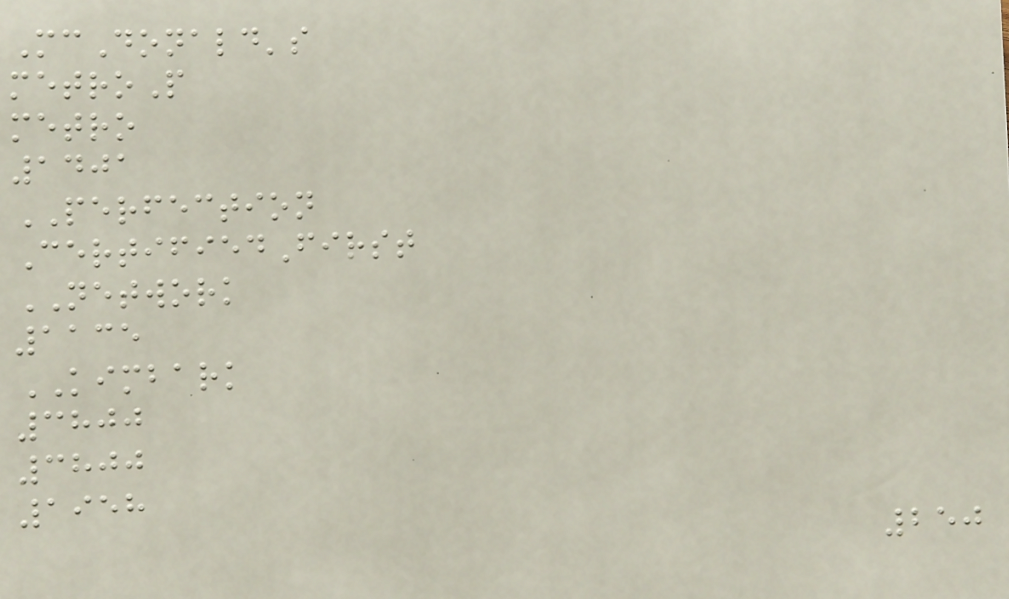McDonald's
metroP
metro
1401
PERFECTION
CertifiedFirst
NETWORK
1135
KIMBARK
3800
3800
1958
250
